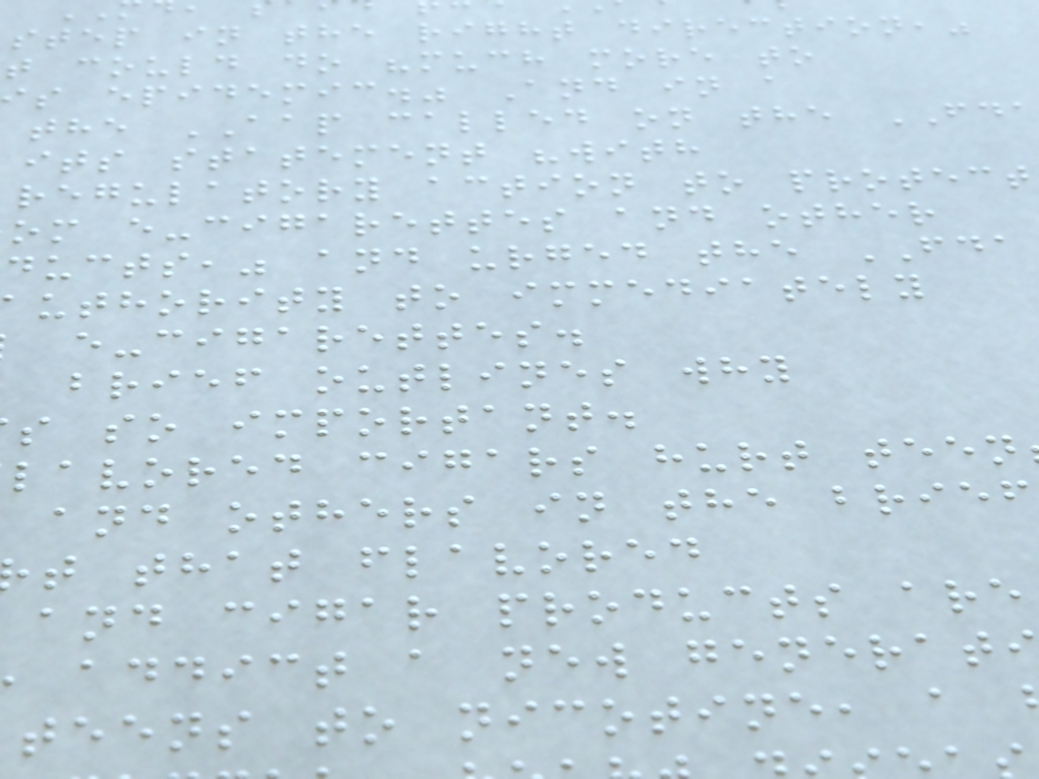step in the right direction,"
t could do "much more to
s epidemic." And in a
the AAP called on the FD
its statement "with
regulatory action to protect
om e-cigarettes and other
ducts," and urged the FDA
uthority to immediately
e-cigarettes.
brief outlines why
s so important.
lavored cigars hurt teen
and others in the brief
t that flavored
and cigar products are
addict a new generat
teens to nicotine, a
